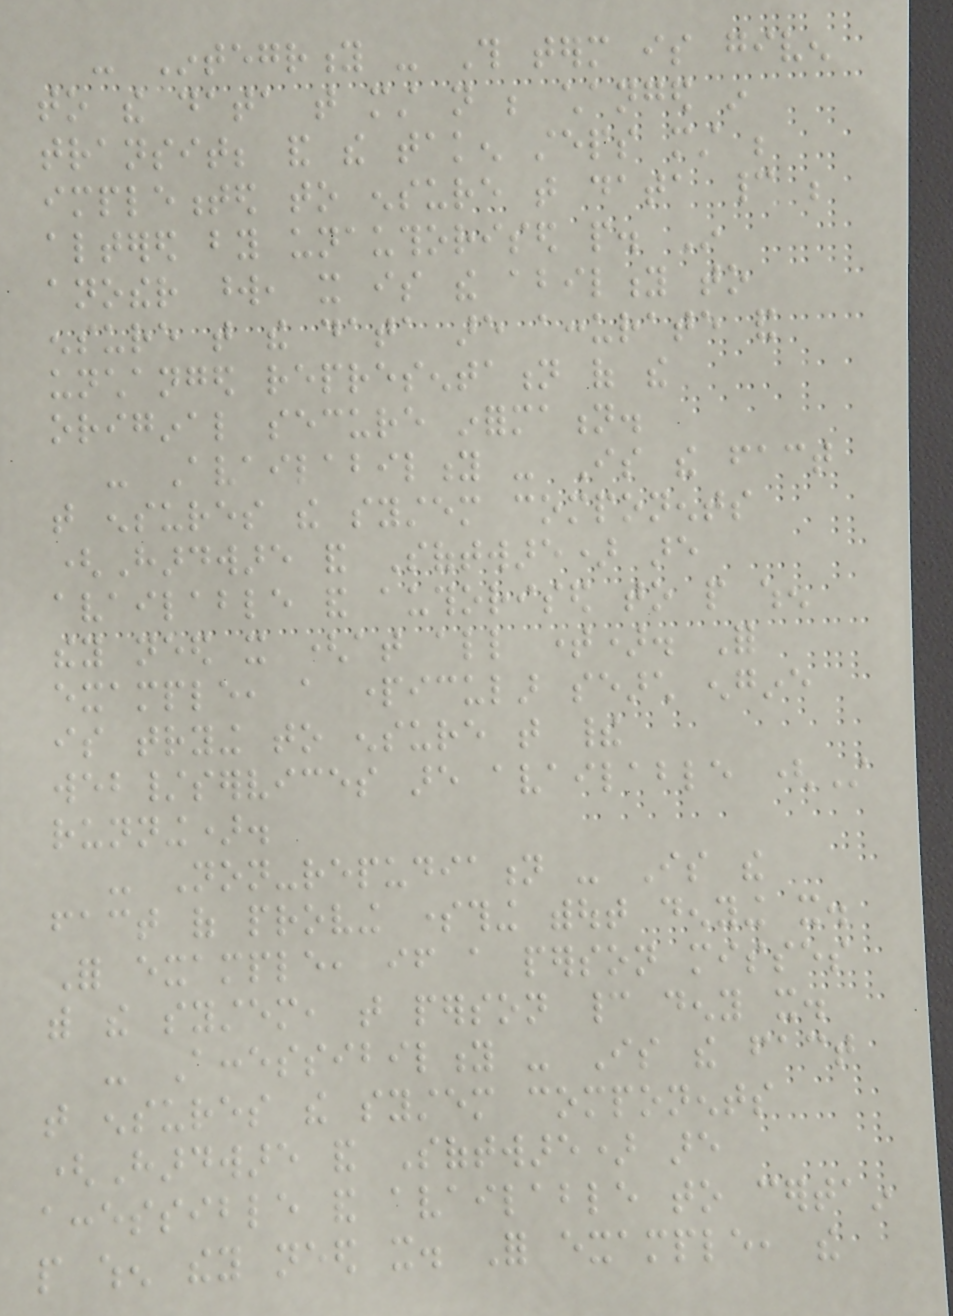- Integrity - This term is given
to the data that must not be changed in
transit; and the taken steps must be
implemented to ensure that data cannot be
altered by unauthorised people. In
another word, it is the ability to
ensure that the data are accurate and
unchanged representation of the
original secure information.
- Availability - Is the fact
that ensures the system components
(Hardware and Software) are
available and authorised to people when
they need it (at all time). For
example, a particular search engine
is trying to ensure that their
web/services are available (Still
running).
- Non-repudiation - Is the
fact of proving something without denying it.
For example, if a person misses
with the system, that person cannot deny it.
- Accessibility - Is the fact
that ensures the system components
(Hardware and Software) are
accessible and available to certain
people when they need it. For example, the
